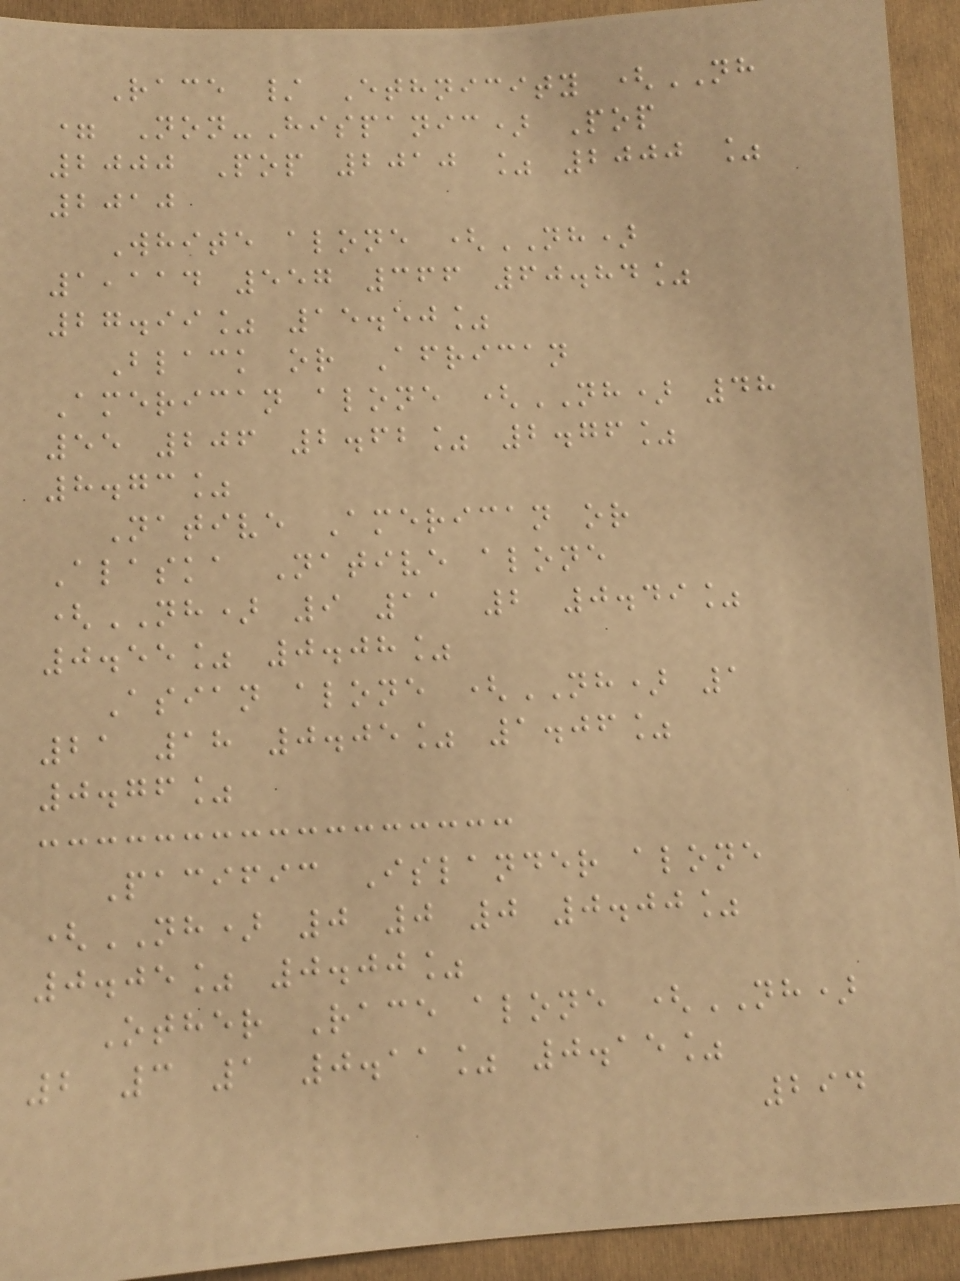Race / Ethnicity (NH
= Non-Hispanic) Pop
2000 Pop 2010 % 2000 %
2010
White alone (NH)
1,114 557 366 60.84%
27.99% 15.50%
Black or African
American alone (NH) 48
55 206 2.62% 2.76%
8.73%
Native American or
Alaska Native alone
(NH) 9 11 2 0.49%
0.55% 0.08%
Asian alone (NH) 1
21 18 0.05% 1.06%
0.76%
Pacific Islander alone
(NH) 0 0 0 0.00%
0.05% 0.00%
Other Race alone (NH)
2 3 1 0.11% 0.15%
294
